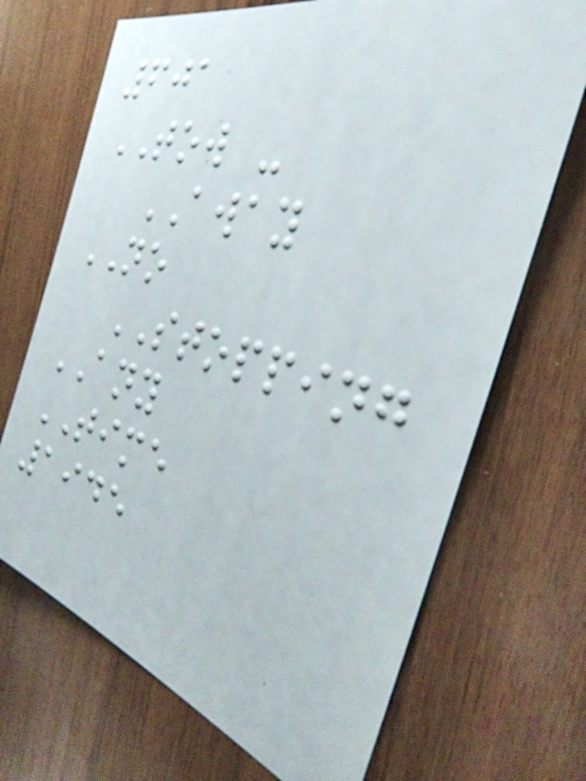601
TOW -
AWAY
NO
STOPPING
ANY
TIME
1945
